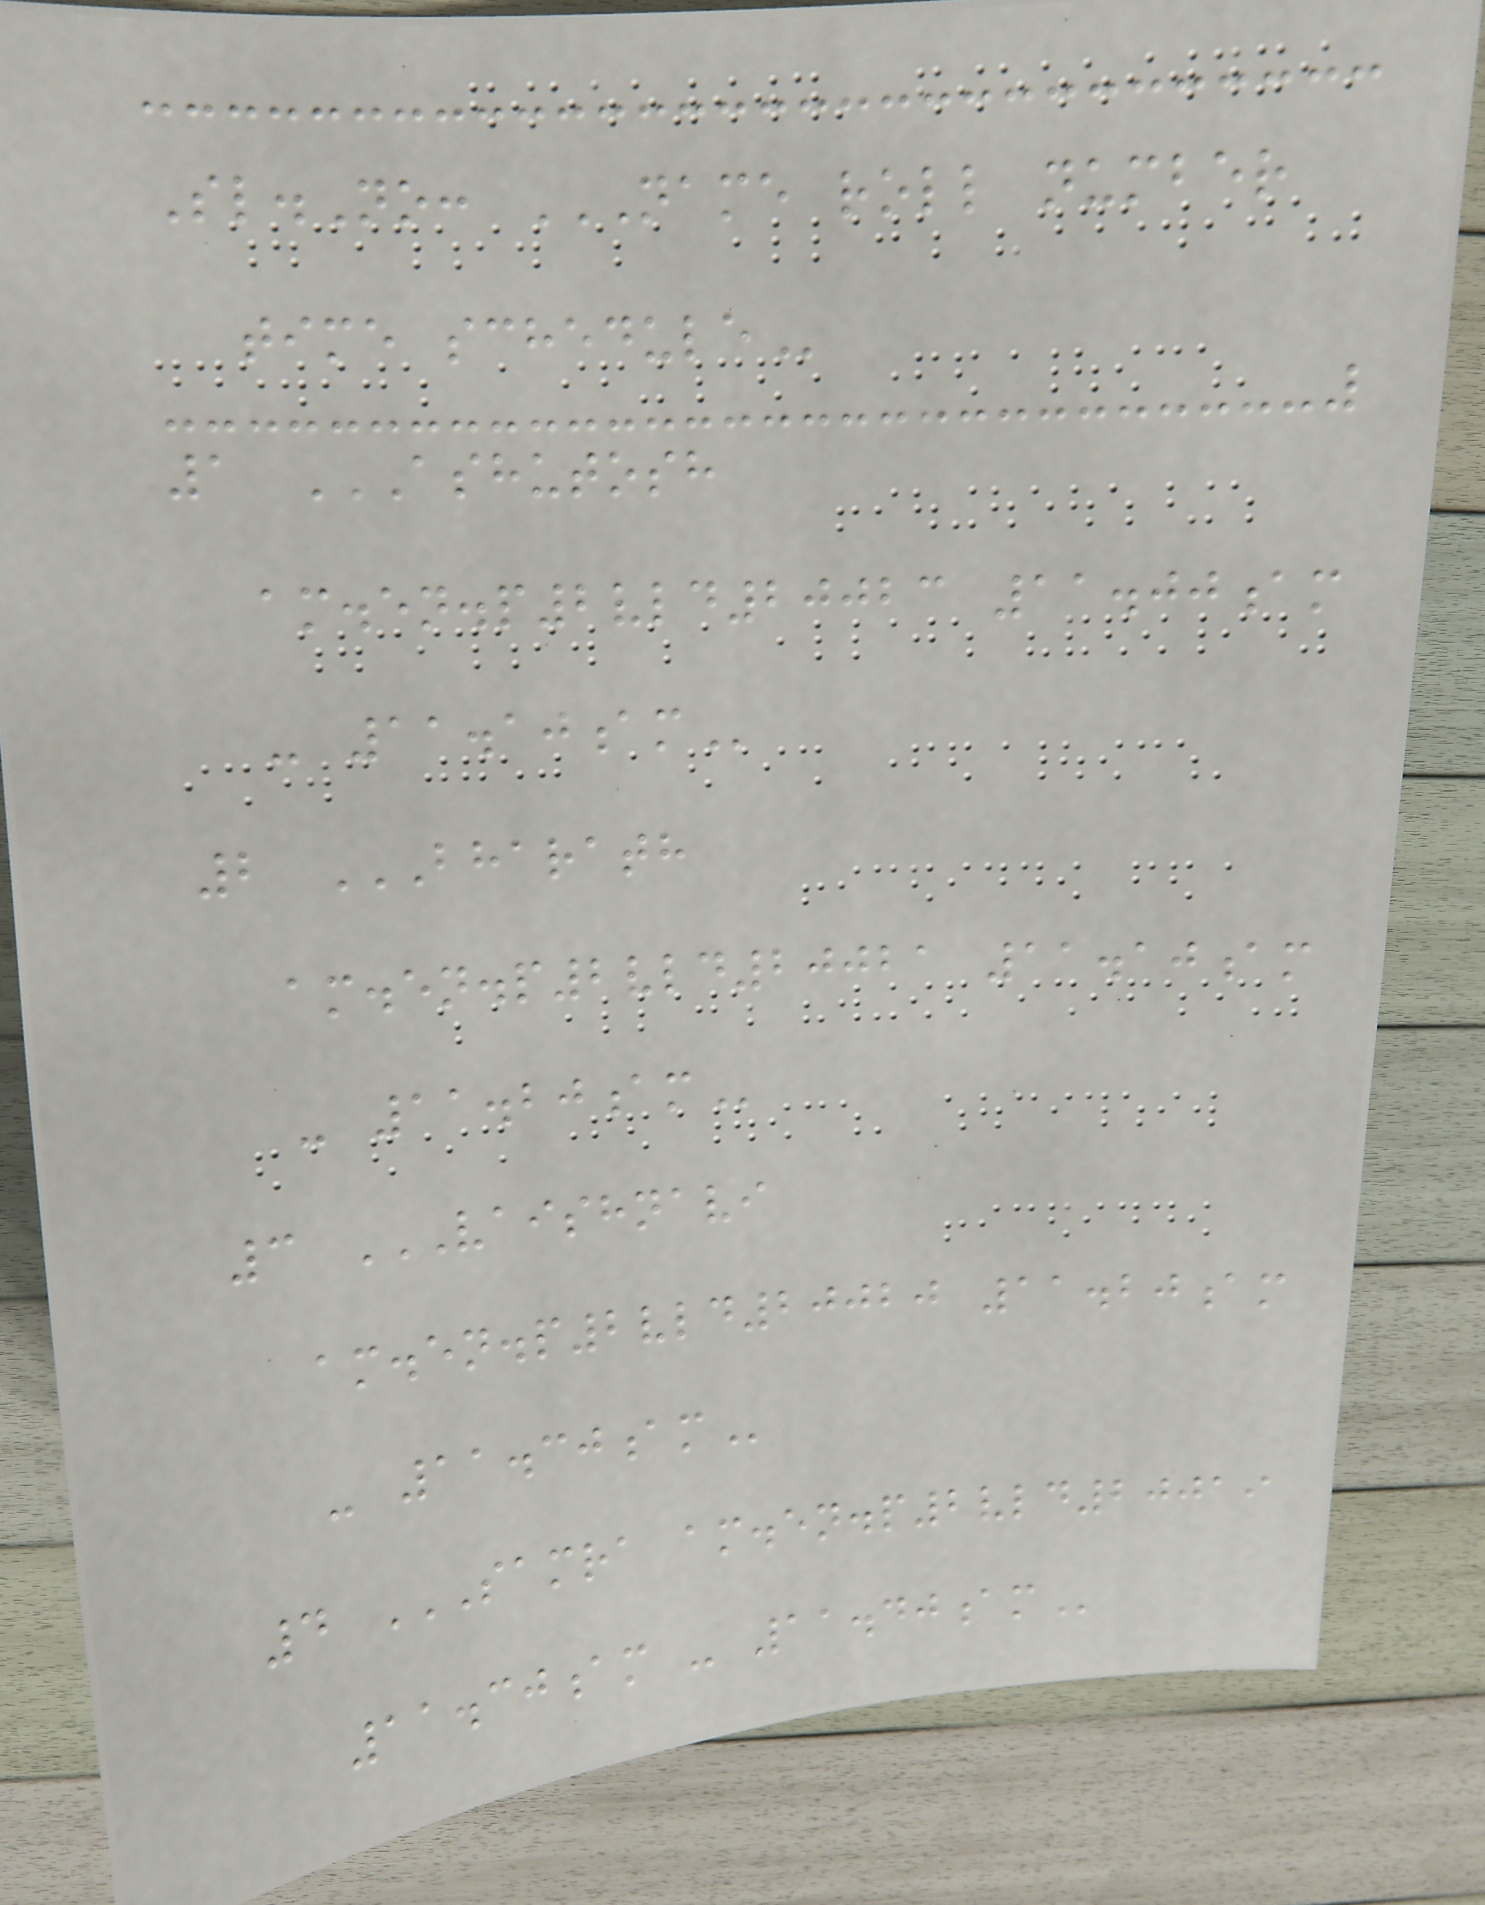Sl.No: NAME ROLL NUMBER
TIME SCHEDULE
1 ASHUTOSH
AM.EN.P2VLD20023 11.00AM
- 11.10AM
2 BHARATH
AM.EN.P2VLD20021 11.10AM
- 11.20AM
3 VAISHNAVI
AM.EN.P2VLD20020 11.20AM
- 11.30AM
4 SAMRA AM.EN.P2VLD20019
11.30AM - 11.40AM
